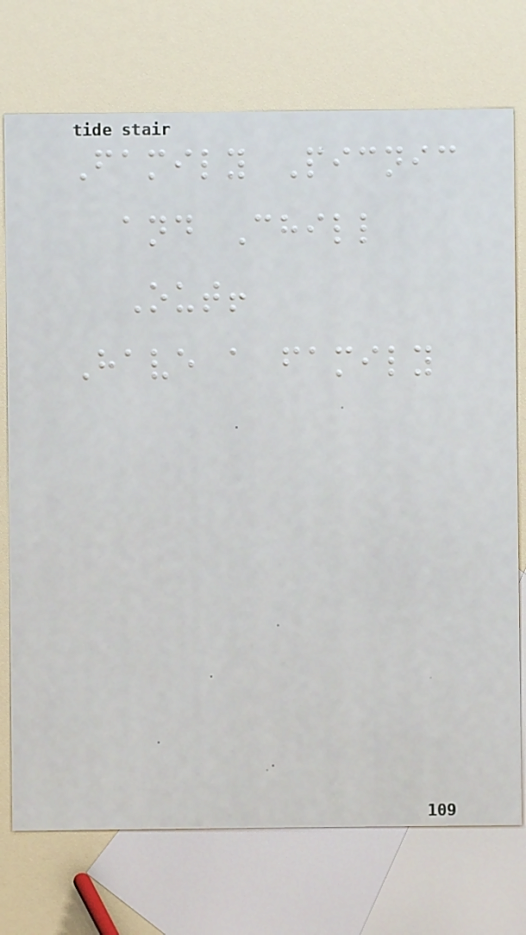Family Picnic
and Chill
Out!
Have a family
